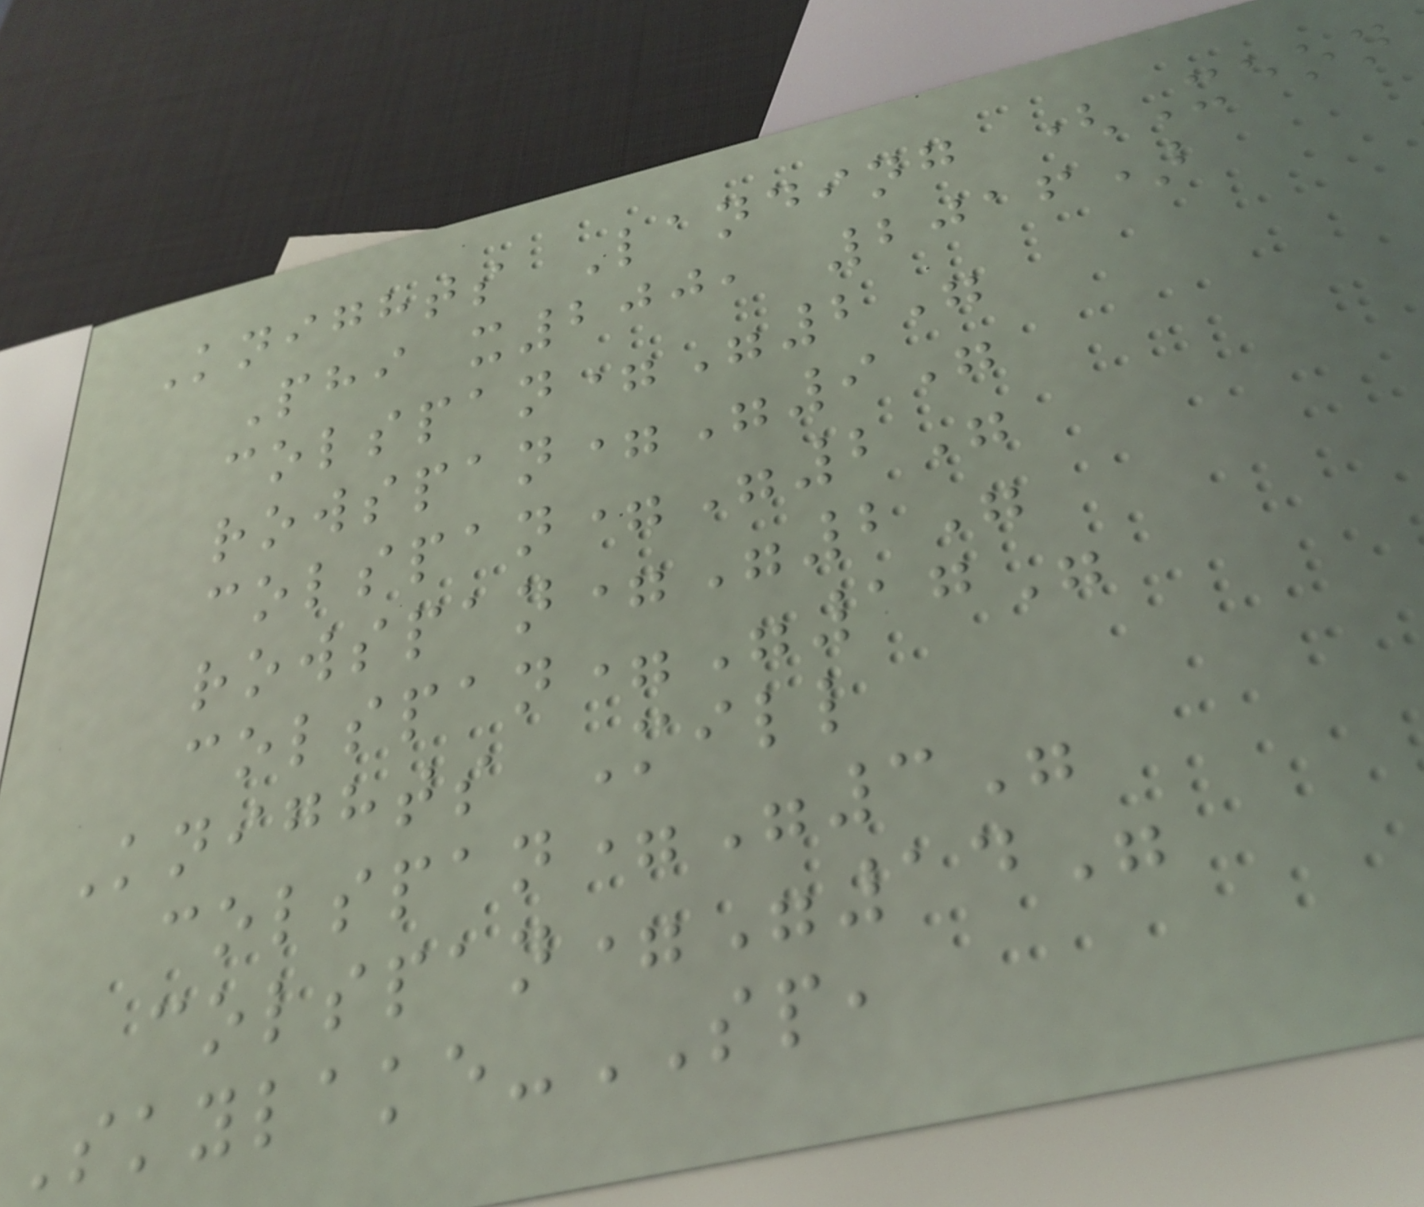Knights Landing (Xeon
Phi x200, 2016)
colspan="2"
rowspan="9"
colspan="2"
rowspan="2"
colspan="17"
Knights Mill
colspan="3"
colspan="14"
Skylake-SP,
